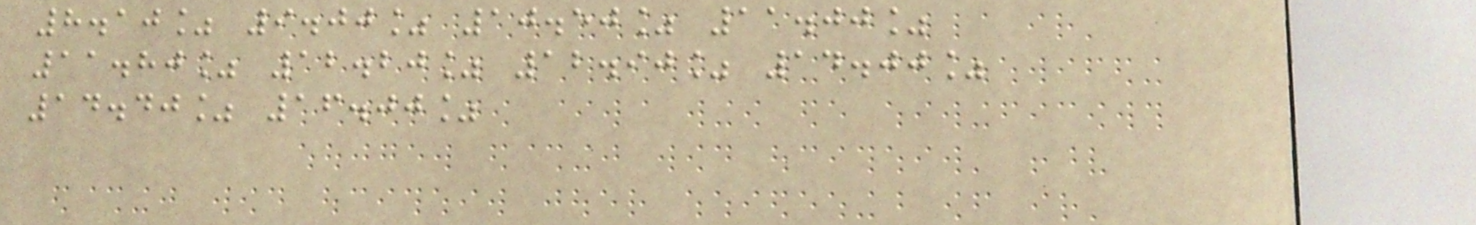8.10% 9.00% 10.50% 11.00%
11.80% 12.20% 12.90% 14.00%
14.40% 16.00%
